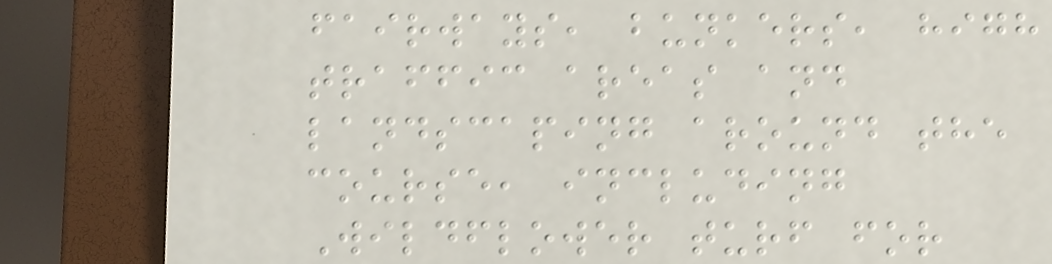fairways, bunkers, high
traffic areas and
landscaping around the
course, including
Wildflower turf for
